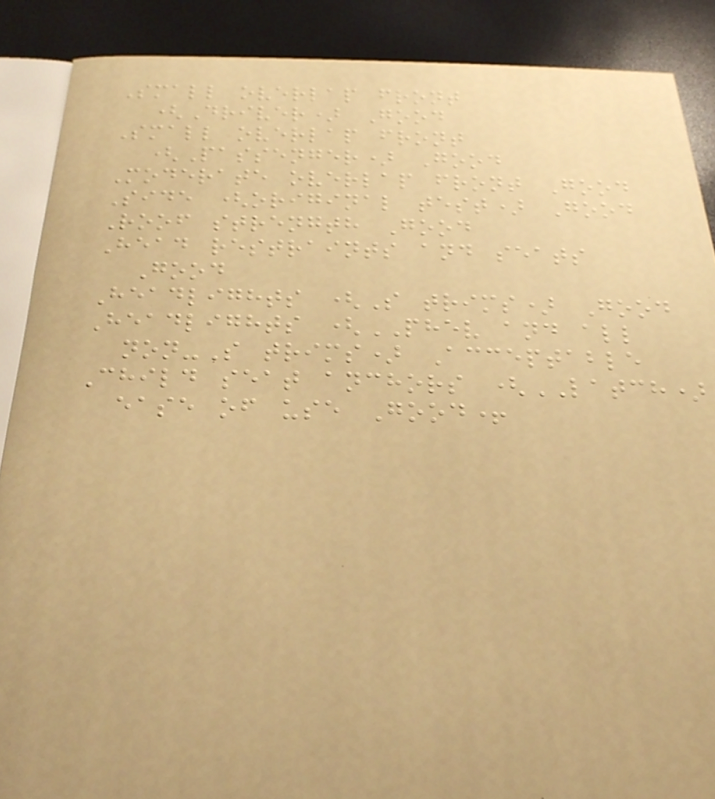Small overlap front
(Driver) Good
Small overlap front
(Passenger) Good
Moderate overlap front Good
Side (original test) Good
Roof strength Good
Head restraints and seats
Good
Headlights (S trims) Good
Headlights (PHEV and all
non-S trims) Acceptable
Child seat anchors (LATCH)
ease of use Good+
